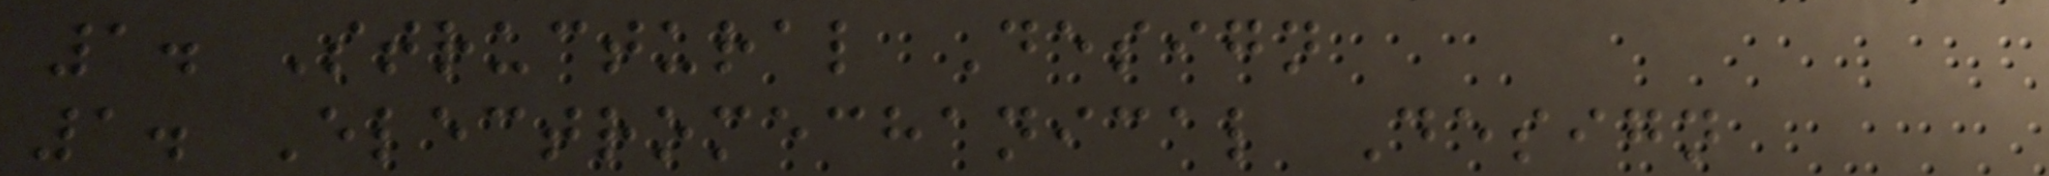1. Structural Design
1. Electromechanical Design
